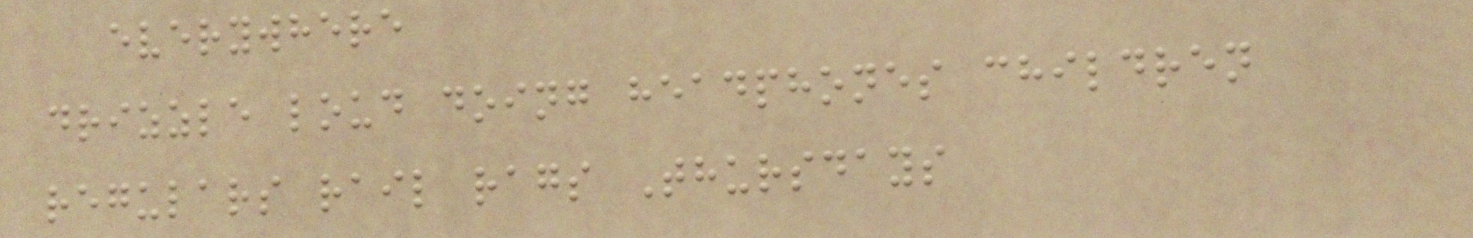everywhere
drizzle loud doing headphones children
regulars rail rags Thursdays
